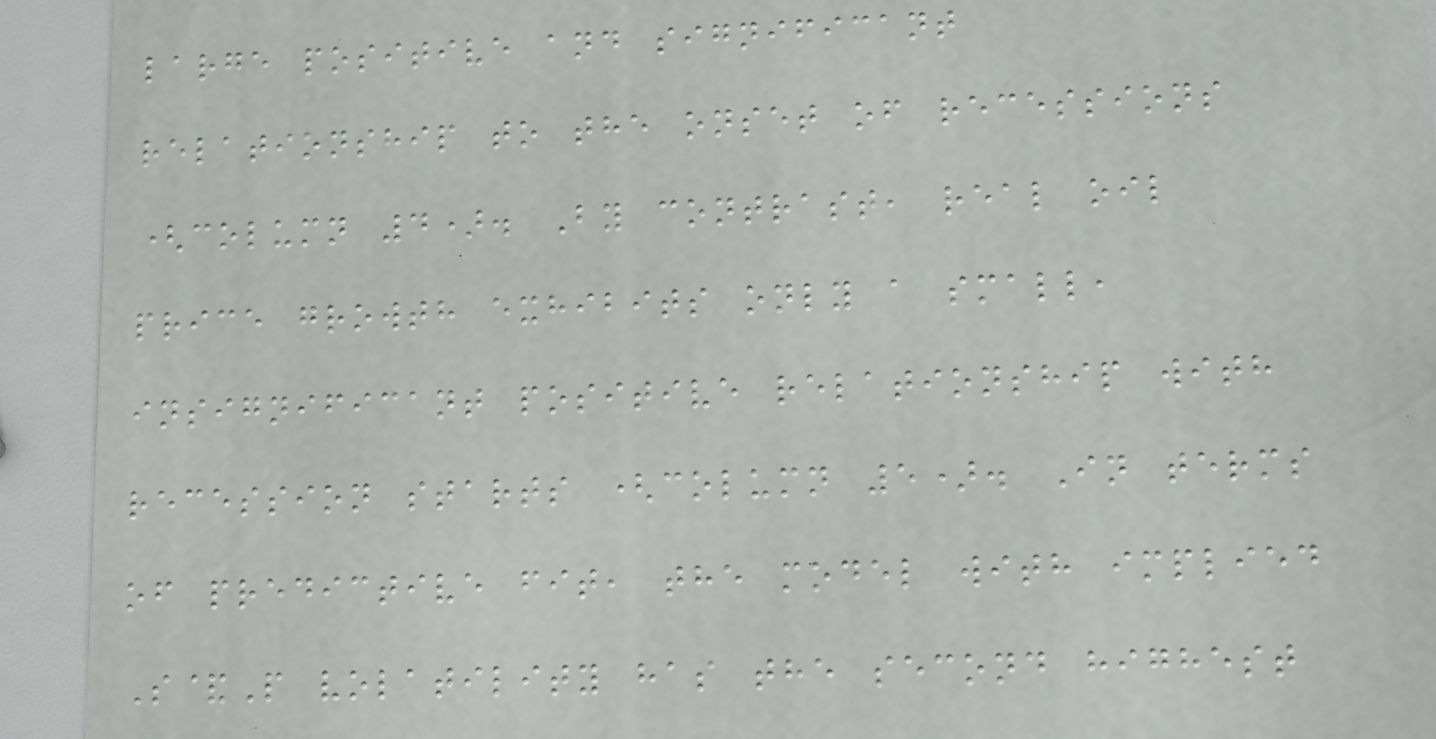large positive and significant
relationship to the onset of recessions
(column 4). By contrast, real oil
price growth exhibits only a small,
insignificant positive relationship with
recession starts (column 5). In terms
of predictive fit, the model with implied
S&P volatility has the second highest
